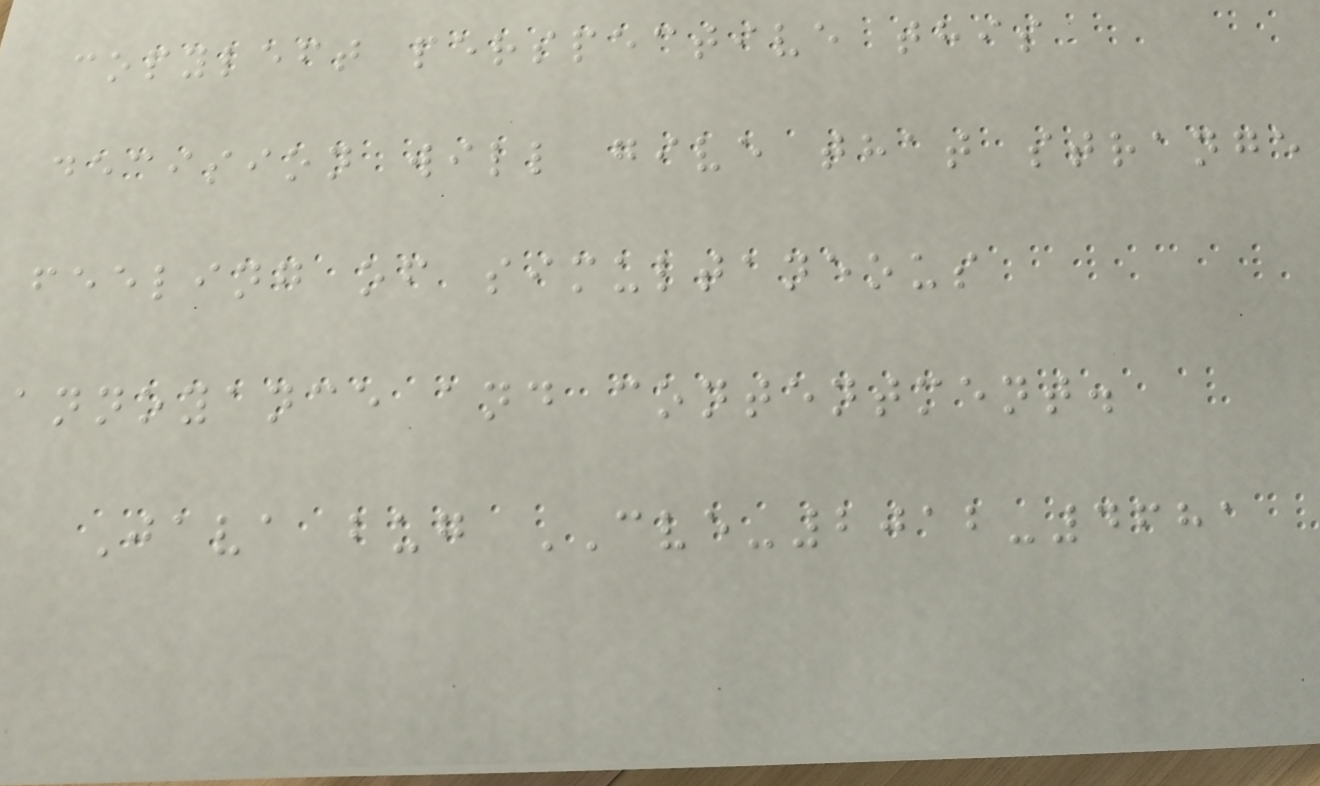copyleft perspective this
decision will give that strange
feeling of simultaneous
annoyance and contentment.
Java bug CVE-2012-4681
